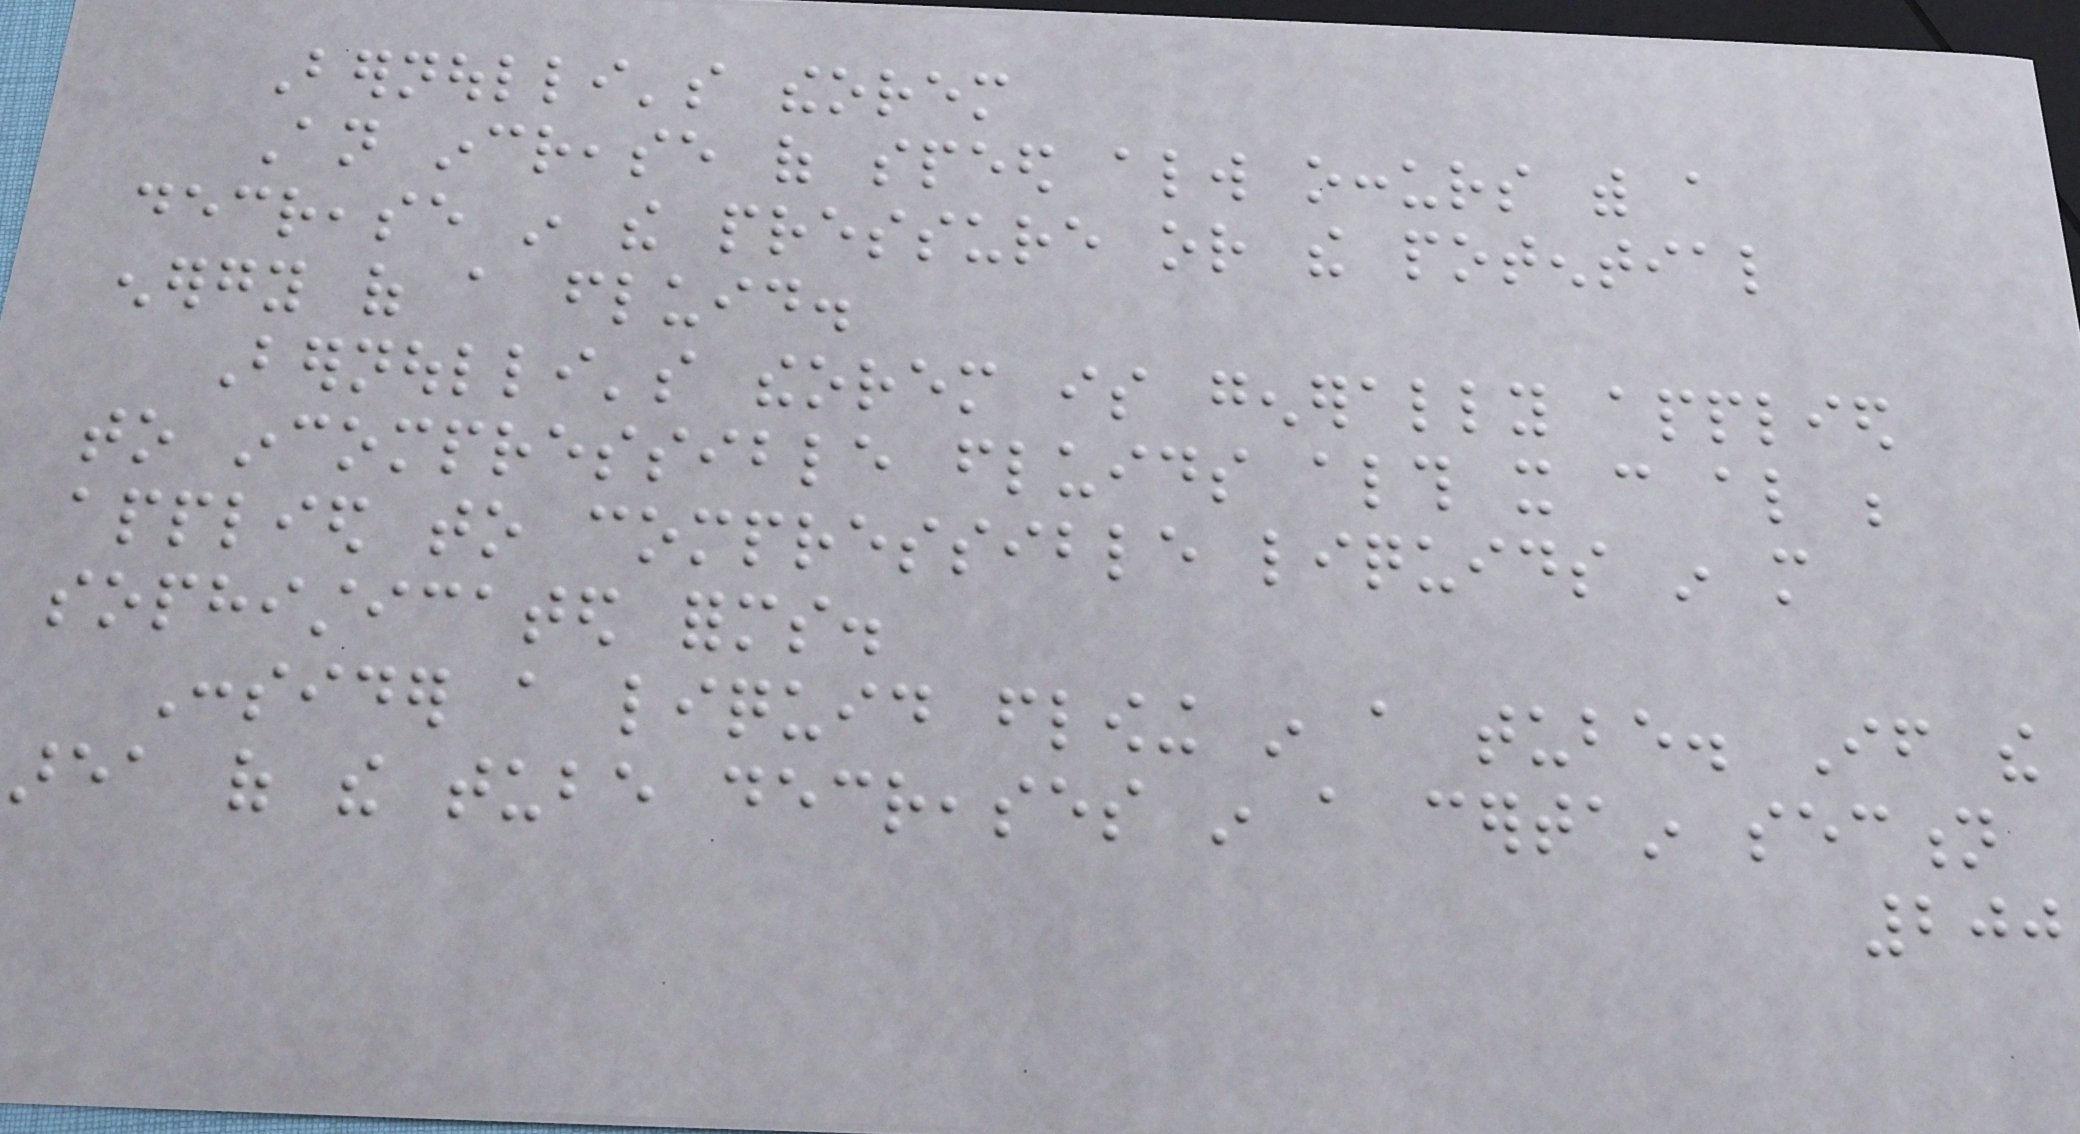Bernoulli's theorem
An increase of speed always occurs with a
decrease in the pressure or the potential
energy of a fluid.
Bernoulli's theorem is generally applied
to incompressible fluids although it can also be
applied to compressible liquids in more
sophisticated forms.
Consider a liquid flowing in a tube. If the
area of the tube decreases in a certain section
200
